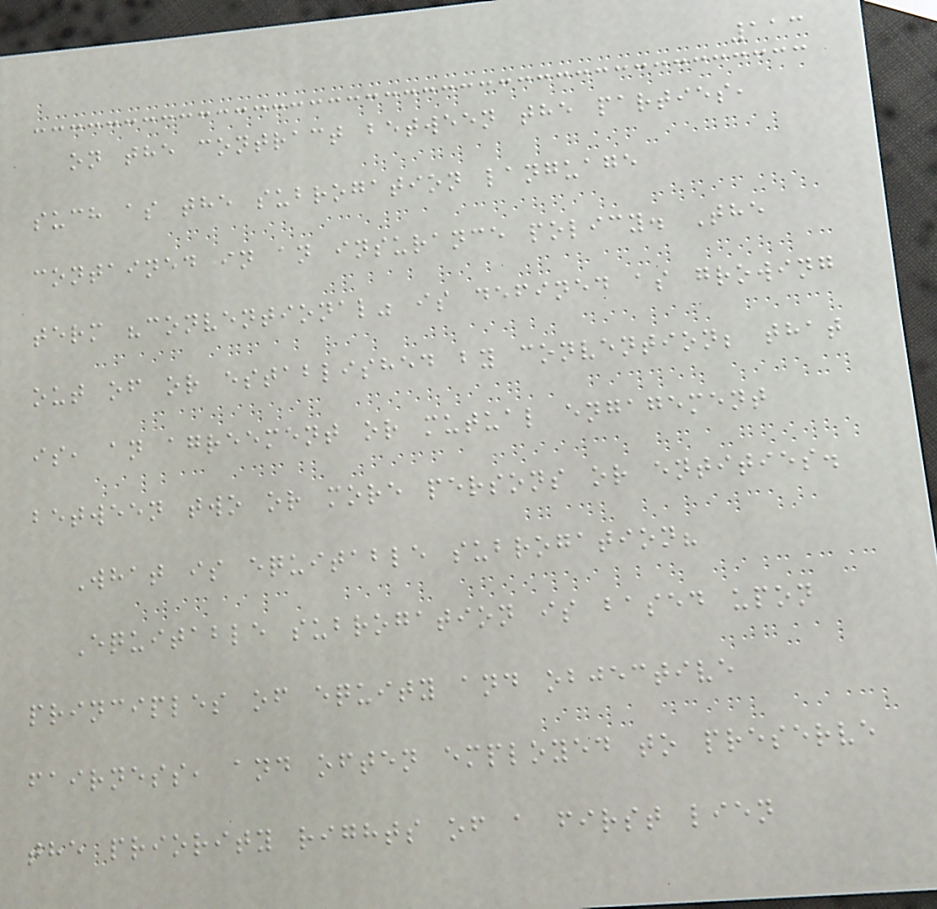113
on the contract between the parties,
such as the subrogation language
contained in an insurance policy. The
term "conventional" is defined as growing
out of or established by convention; that
is, an agreement or mutual engagement
between two or more persons or entities.
What is equitable subrogation?
Equitable subrogation is based upon
principles of equity and objective
fairness, and often employed to preserve
the priority rights of a first lien
